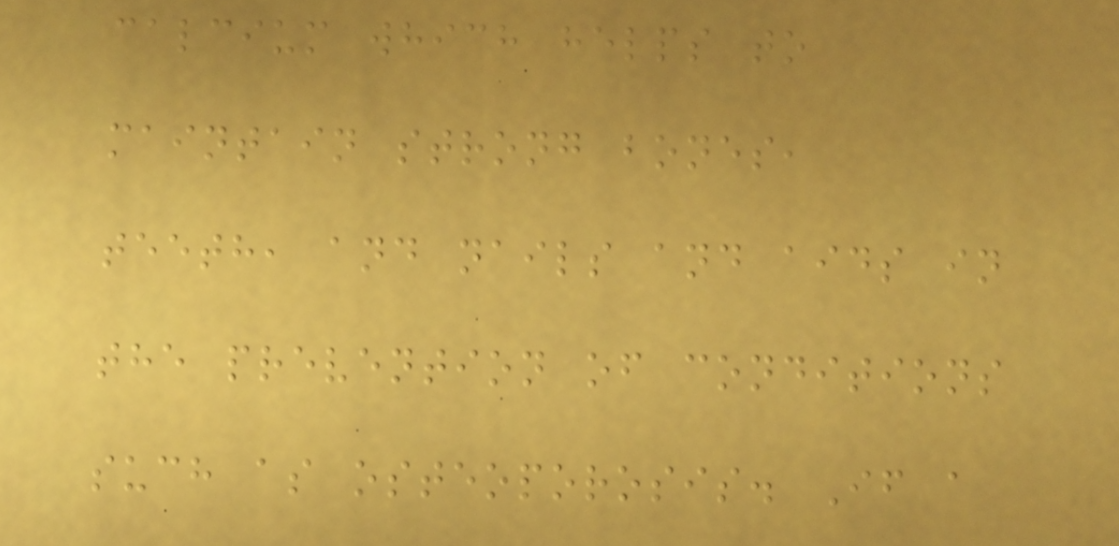calcium which helps to
maintain strong bones,
teeth, and nails and aids in
the prevention of conditions
such as osteoporosis. If a
